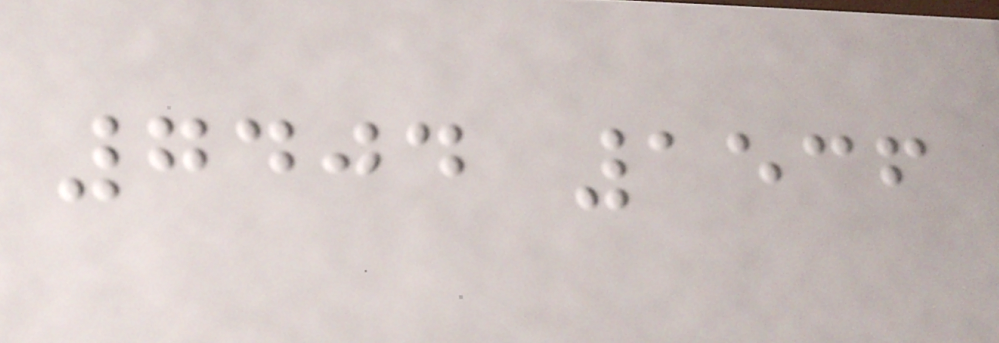7404 1536
